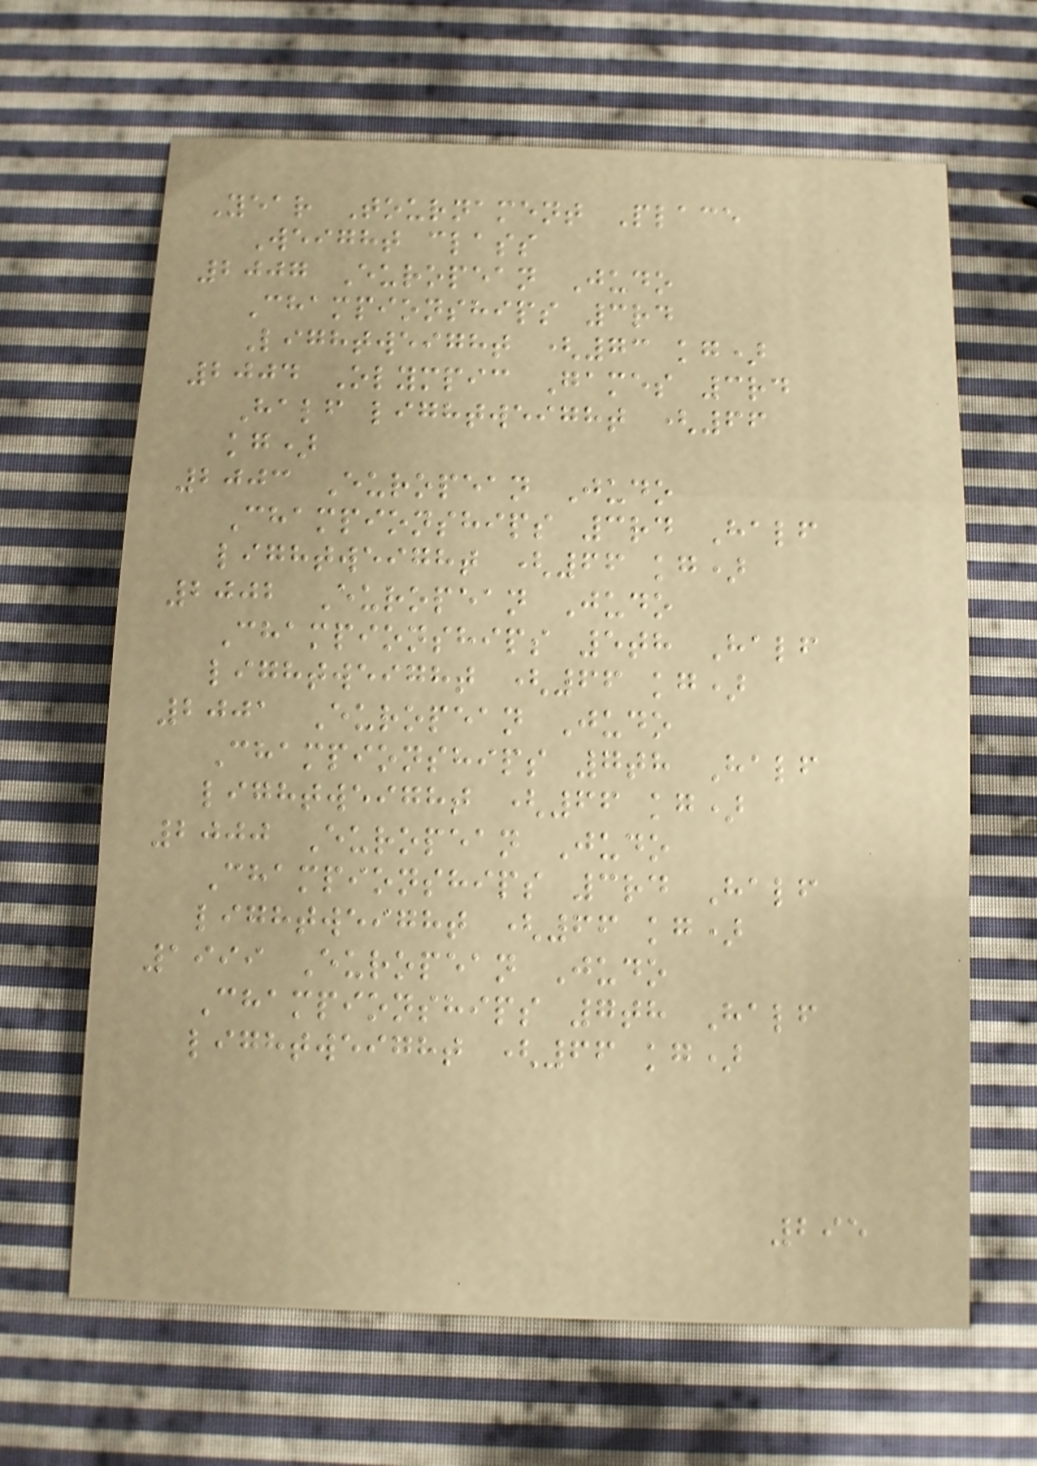Year Tournament Place
Weight class
2007 European Judo
Championships 3rd
Lightweight (73 kg)
2004 Olympic Games 3rd
Half lightweight (66
kg)
2003 European Judo
Championships 3rd Half
lightweight (66 kg)
2002 European Judo
Championships 5th Half
lightweight (66 kg)
2001 European Judo
Championships 7th Half
lightweight (66 kg)
2000 European Judo
Championships 3rd Half
lightweight (66 kg)
1999 European Judo
Championships 7th Half
lightweight (66 kg)
295
